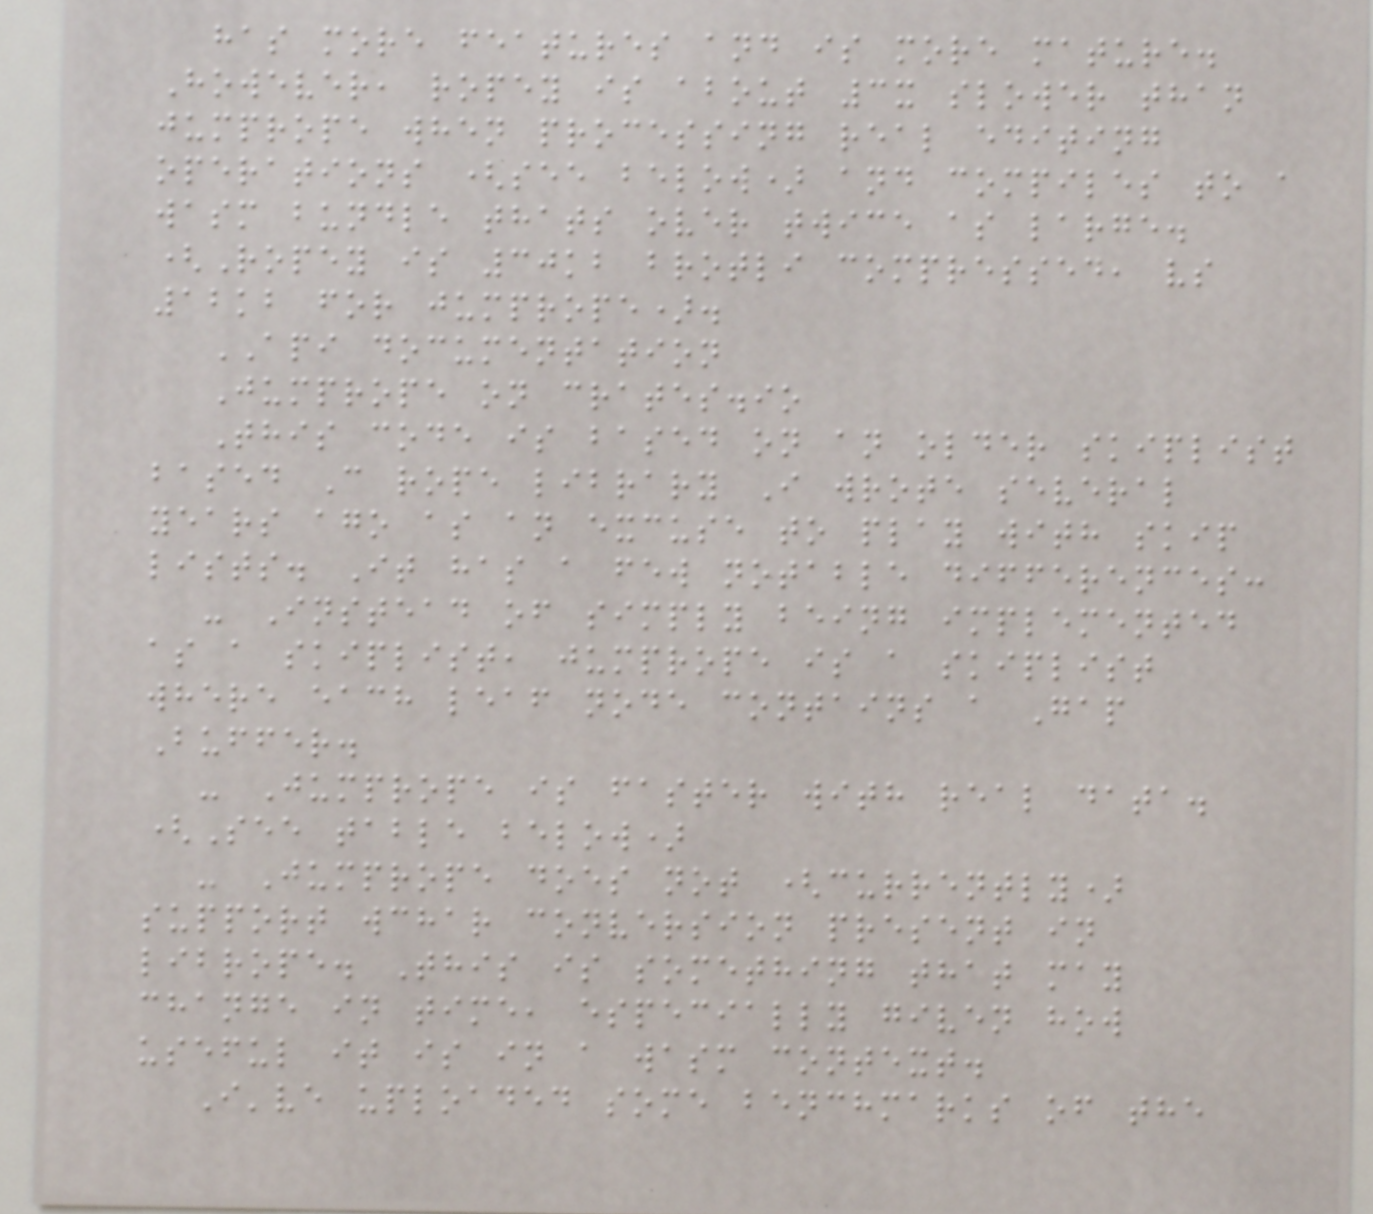has more features and is more mature.
However, ropey is about 3x slower than
jumprope when processing real editing
operations (see below) and compiles to a
wasm bundle thats over twice as large.
(Ropey is 30kb brotli compressed, vs
12kb for jumprope).
API documentation
Jumprope on crates.io
This code is based on an older skiplist
based C rope library I wrote several
years ago as an excuse to play with skip
lists. It has a few notable differences:
- Instead of simply being implemented
as a skiplist, jumprope is a skiplist
where each leaf node contains a Gap
Buffer.
- Jumprope is faster with real data.
(See table below)
- Jumprope does not (currently)
support wchar conversion present in
librope. This is something that may
change in time, especially given how
useful it is in a wasm context.
I've uploaded some benchmarks of the
